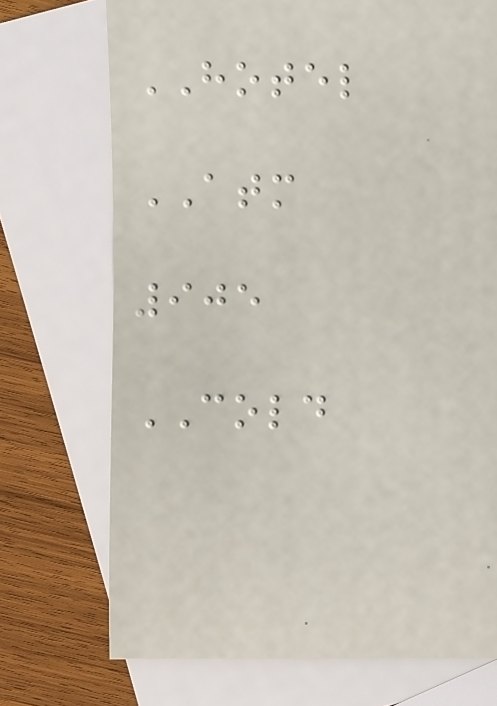HOTEL
ATM
905
COLD
